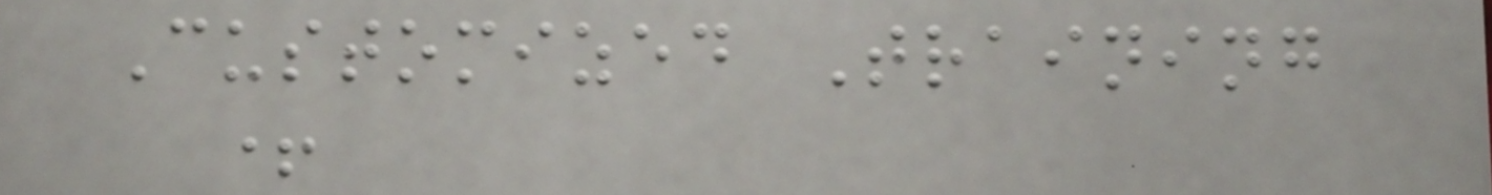Customized Training
+
